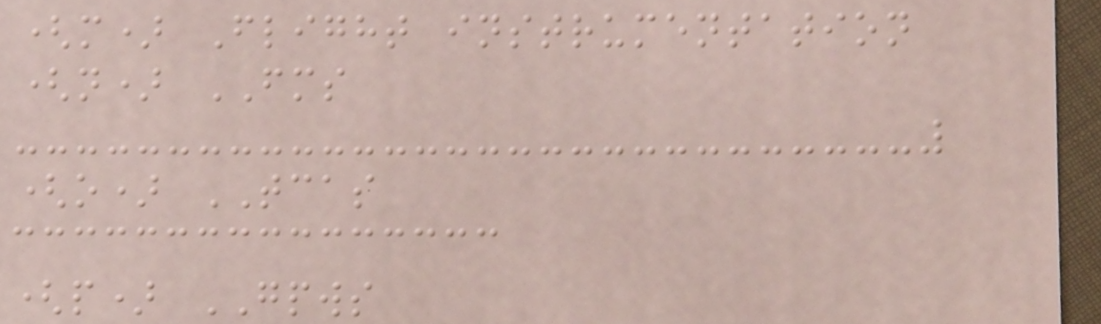(m) Flight instrumentation
(n) FMS
(o) TCAS
(p) GPWS
